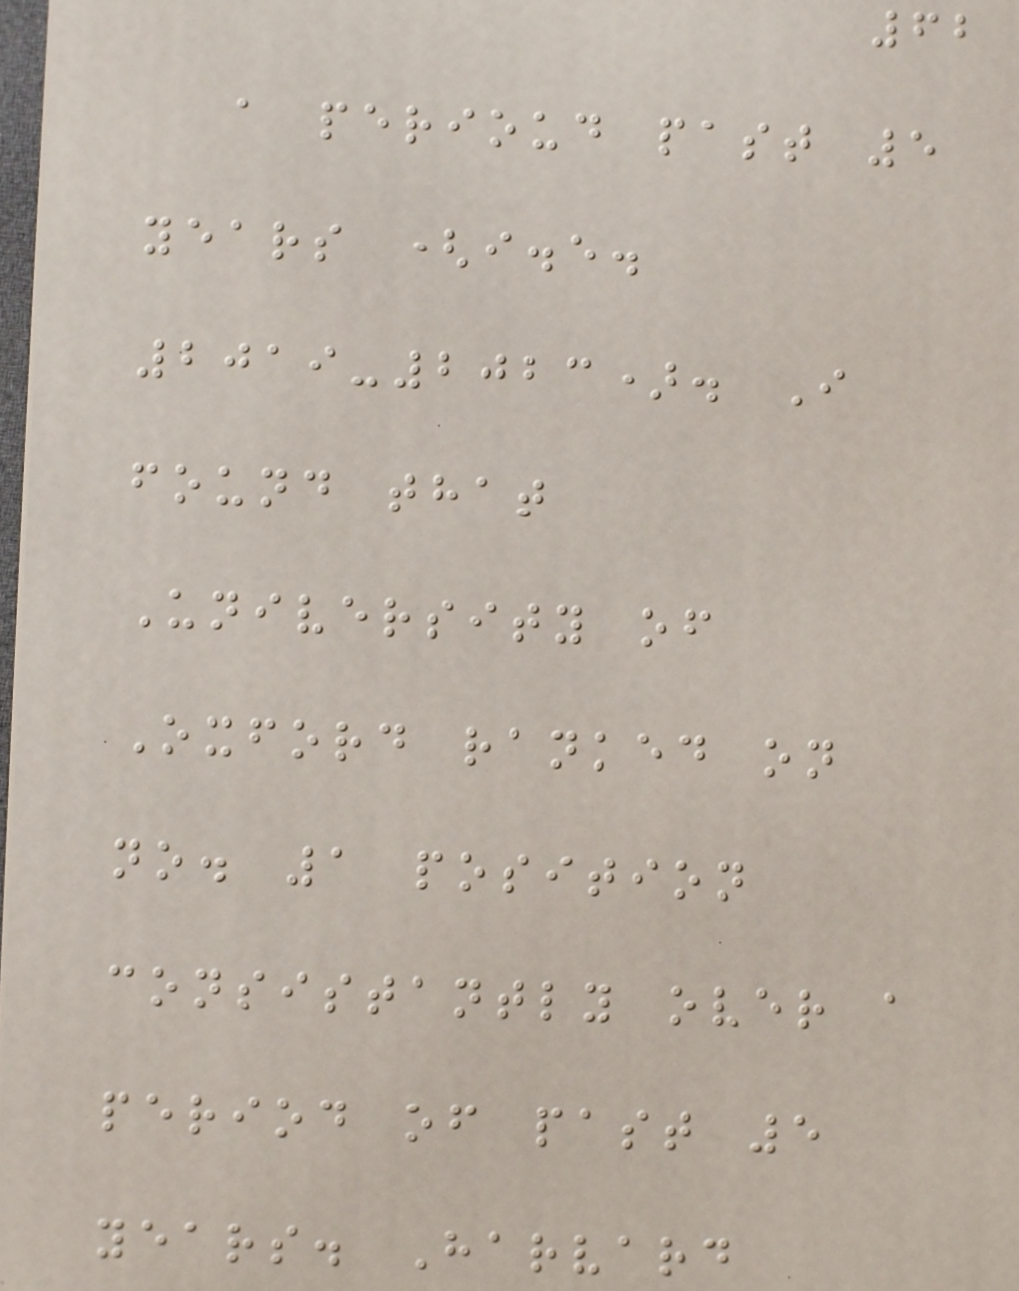62
a perioud past 5
years (i.e.
2019-2023). I
found that
University of
Oxford ranked on
no. 1 position
consistantly over a
period of past 5
years. Harvard
